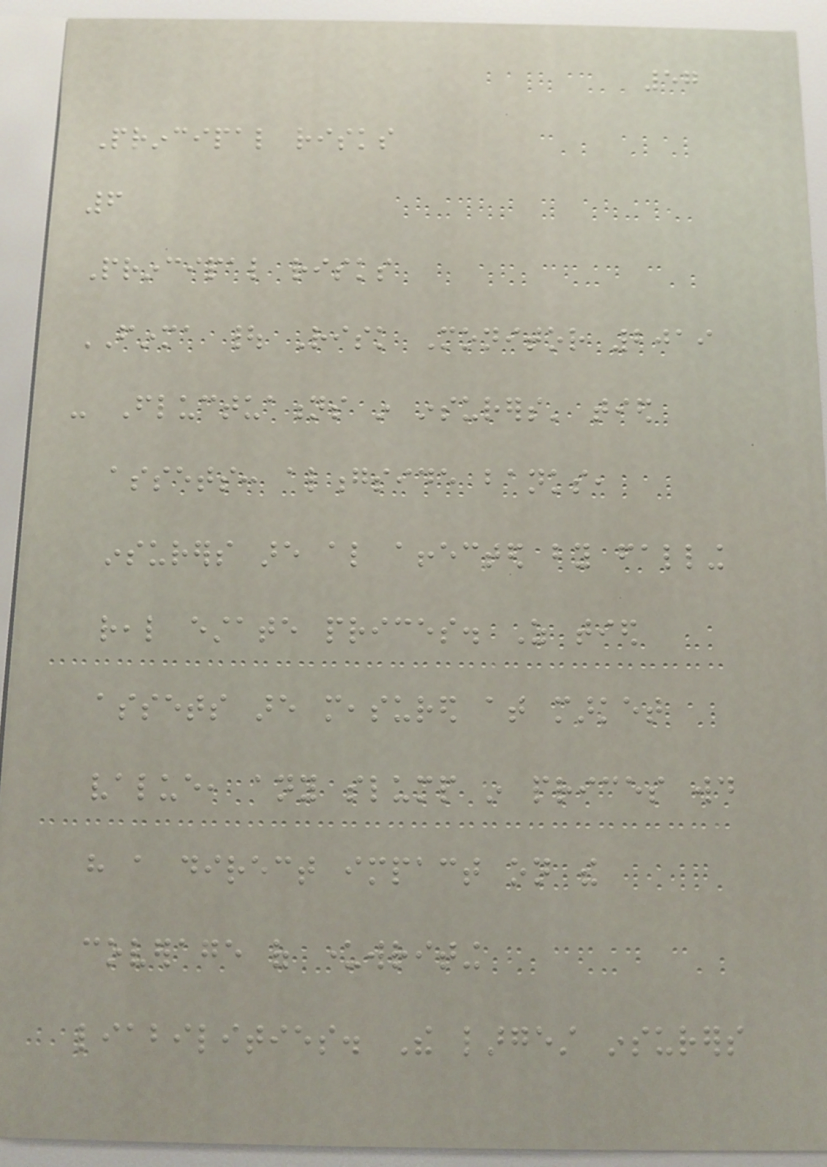57
Principal risks
6
Principal risks
FINMA | Risk Monitor 2019
- Fluctuations in insurers' tied
assets: alongside banks,
insurers are also affected by falling
real estate prices. As tied
assets are measured at market
value, any slump in prices would
have a direct impact on the
coverage of underwriting
liabilities. The largest insurers
